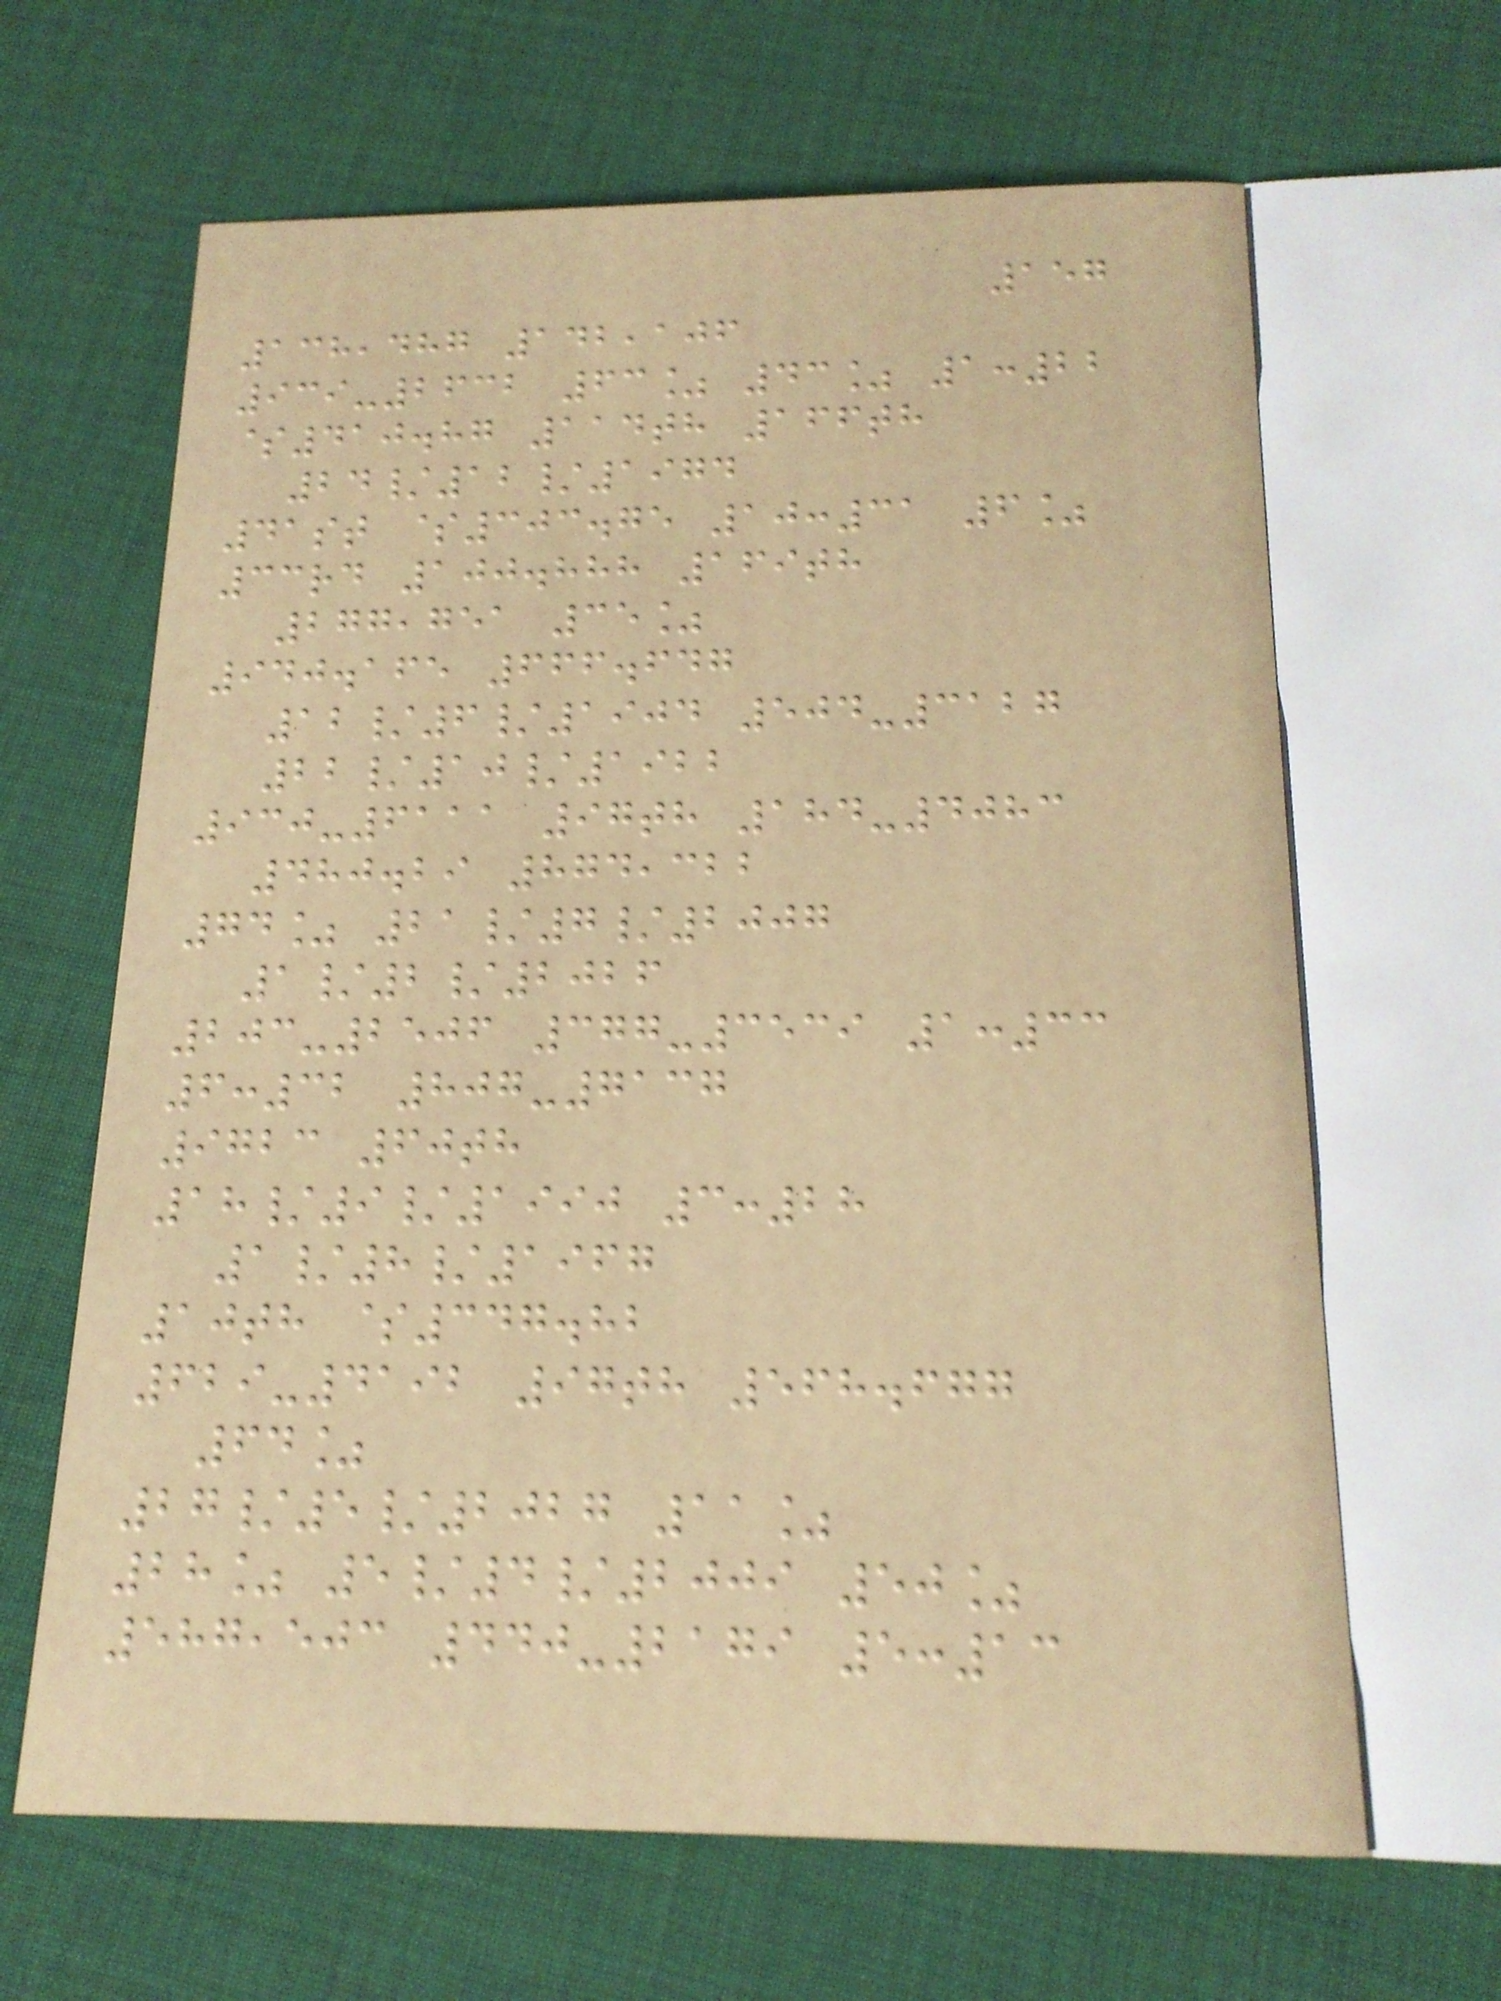157
138,487 142,106
939-2632 63% 43% 1:22
$410.87 114th 166th
24/12/1974
41st $303.75 10:31 6%
33rd 100.888 169th
277,751 35%
940.165 666.647
12/6/1904 504-3127
22/10/1922
930-6111 97th 184-4083
480.29 874,322
74% 21/7/2007
1/2/2026
203-2506 377-3539 1:33
6:32 807-7137
9723 60th
18/9/1990 3:28
1/8/1967
10th $347.82
629-4192 97th 568.677
64%
27/5/2027 11%
28% 5/4/2009 50%
587,503 440-2179 5:13
